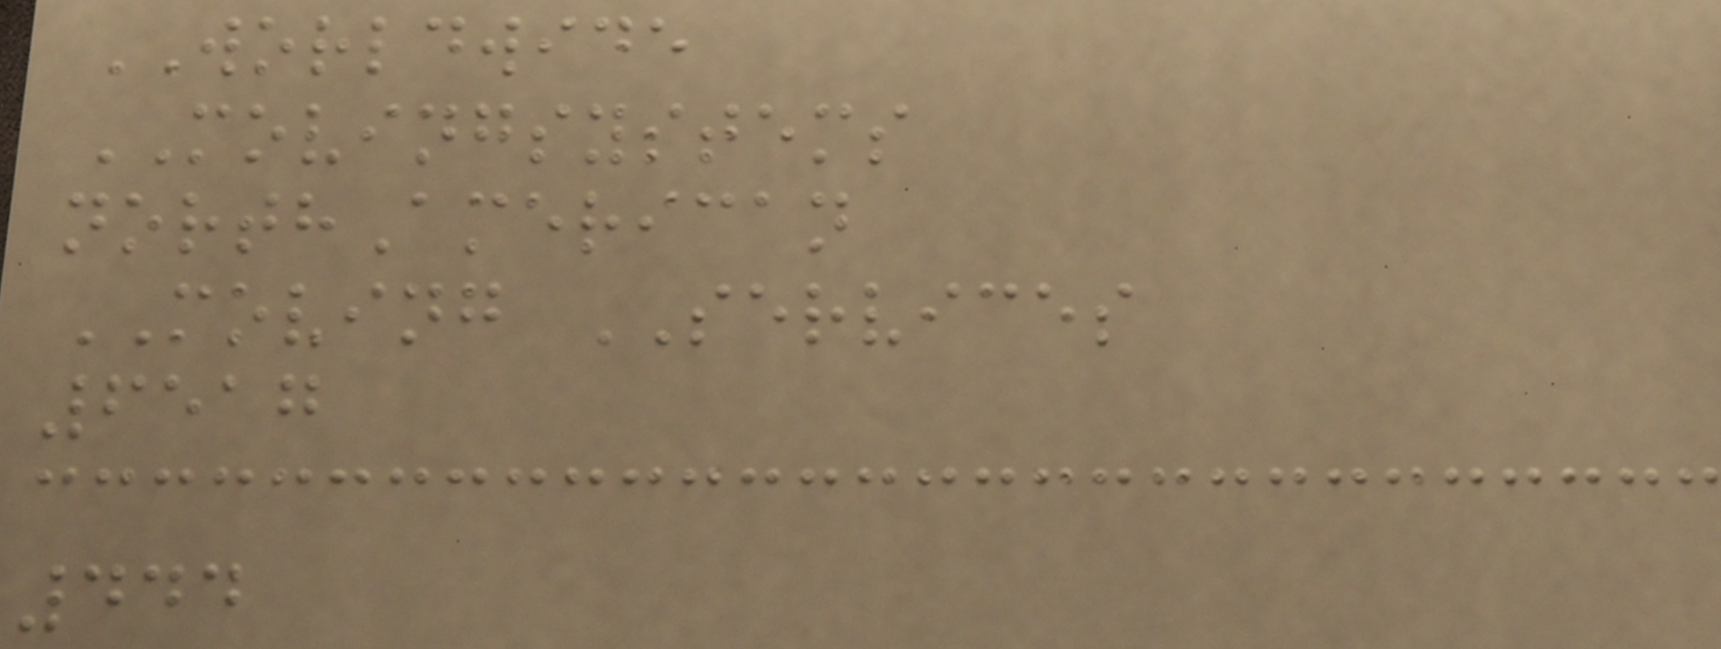WORLDWIDE
MOVINGSYSTEMS
northAmerican
MOVING SERVICES
6517
444
